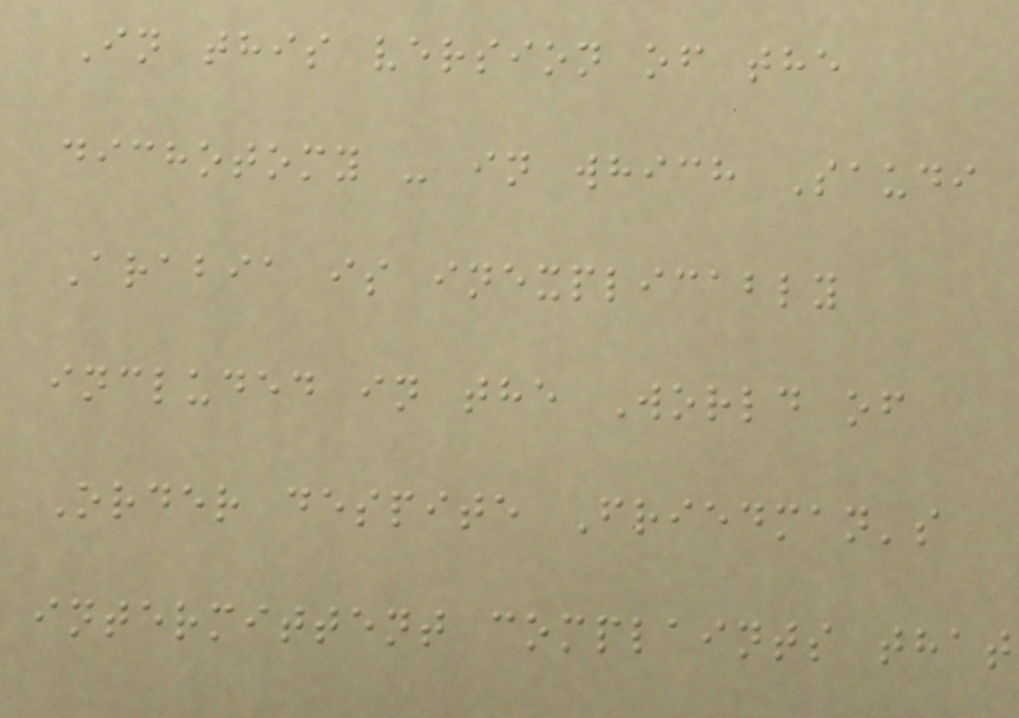In this version of the
dichotomy - in which Saudi
Arabia is inexplicably
included in the World of
Order despite Friedman's
intermittent complaints that
